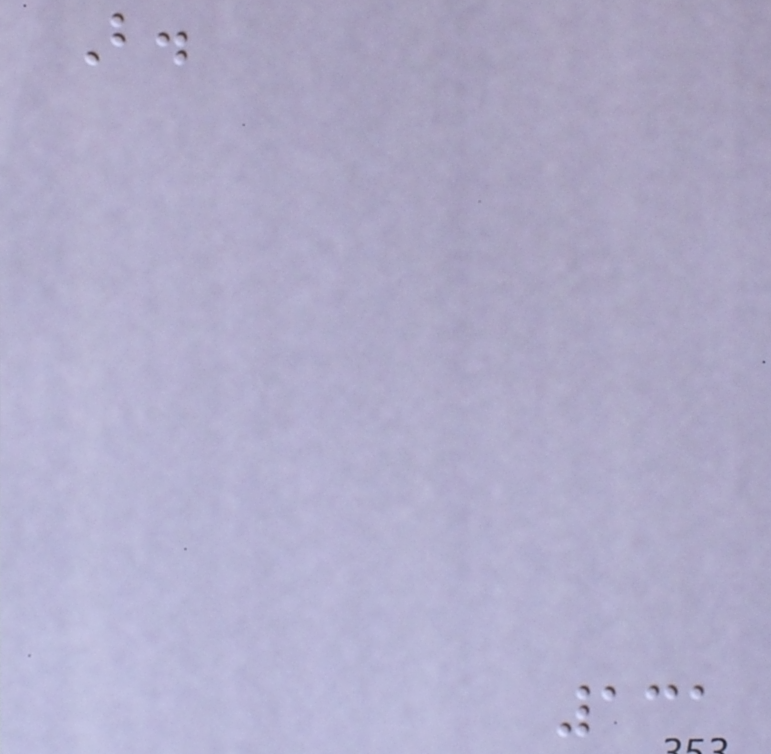B.
131
